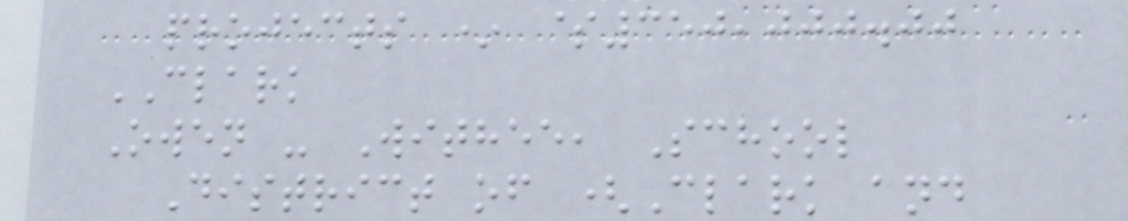projects * $350,000.00
CLARK
Owen - Withee, School
District of (Clark and
